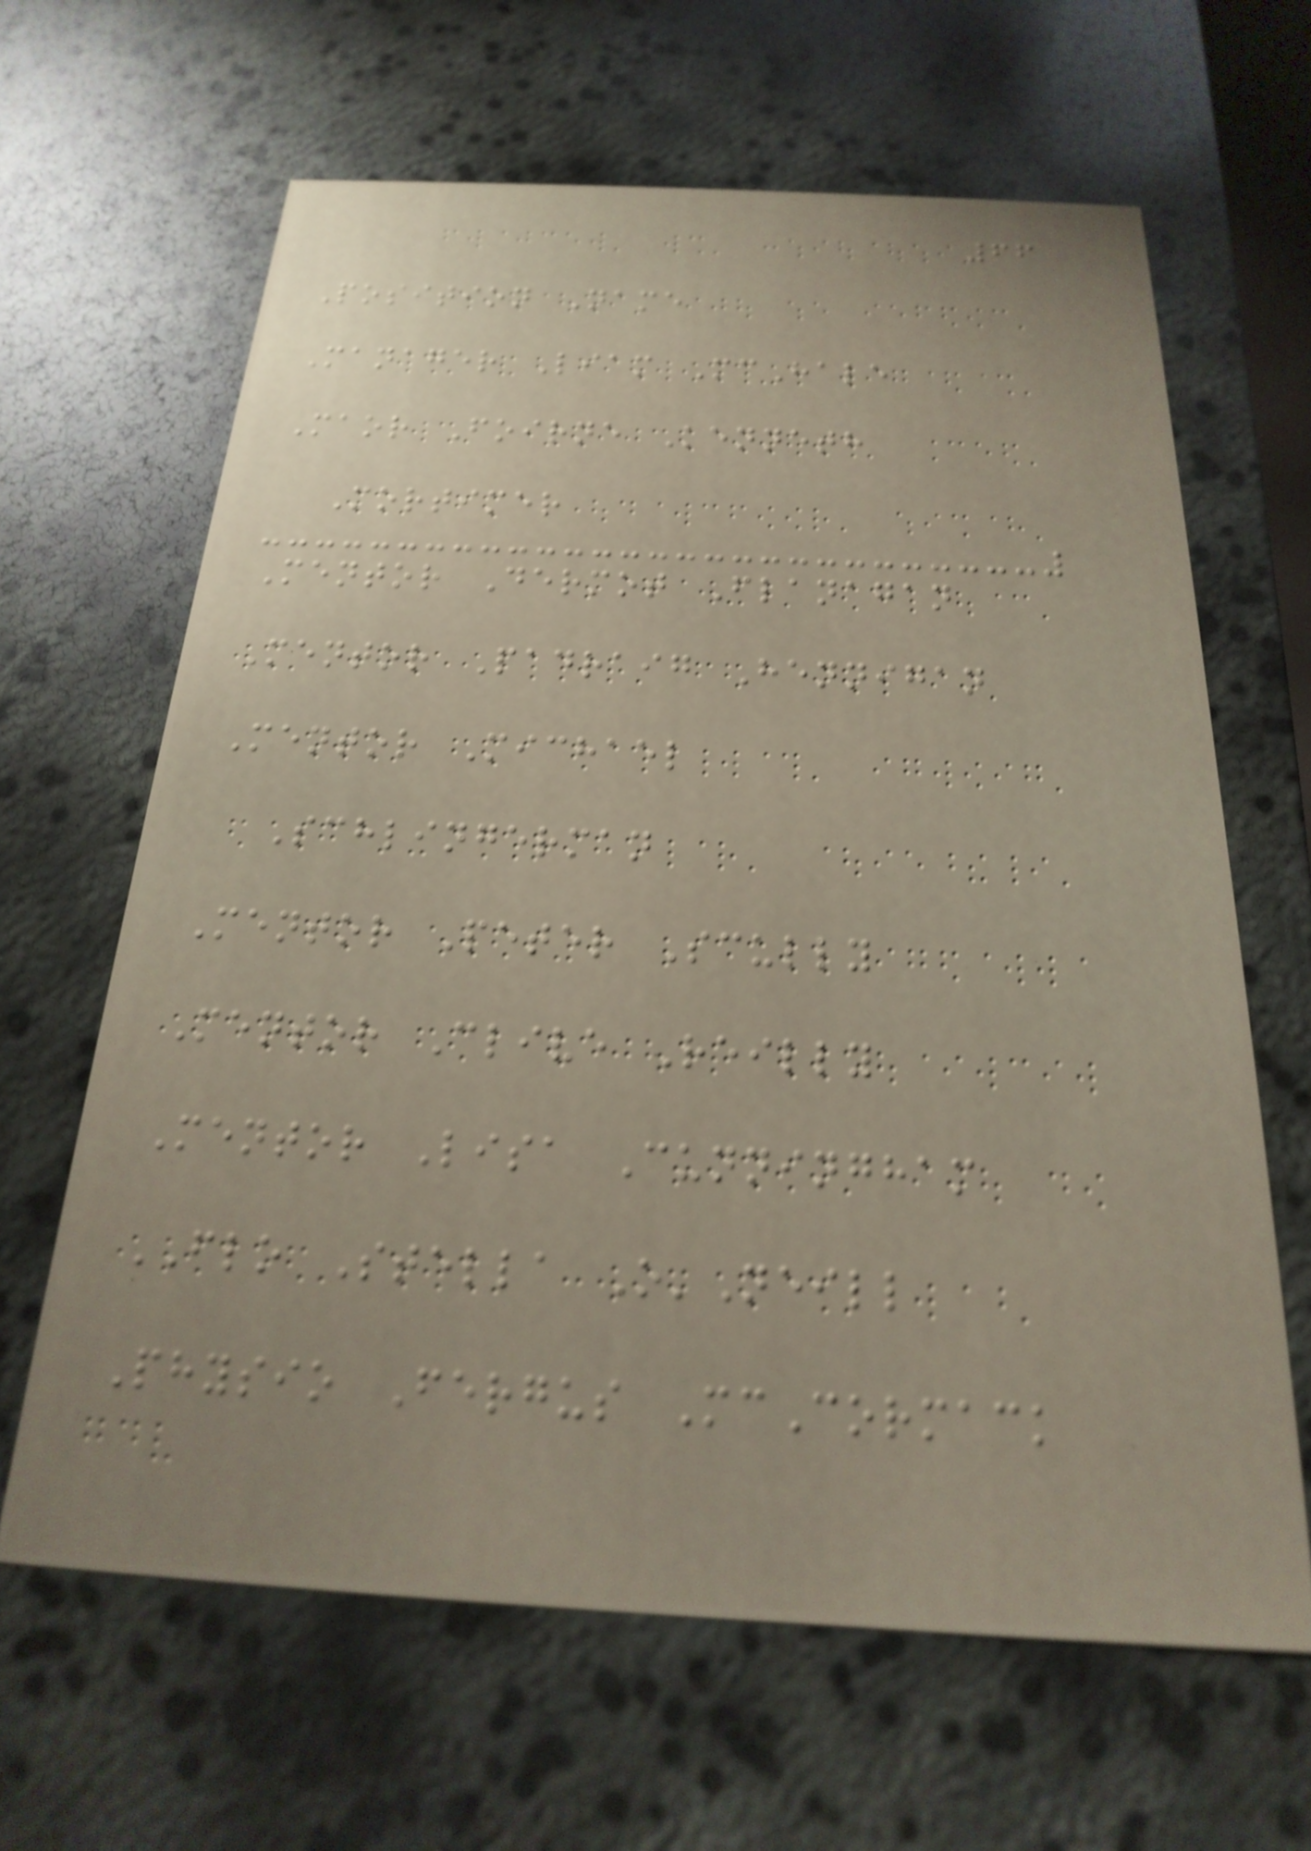66
Position Name
Manager Liam McHale
Maor Foirne Kenneth
Mortimer
Mentor Dermot Flanagan
Mentor Padraig Hennigan
Mentor Michael
Schlingerman
Mentor Peter Scully
Mentor Clive Reilly
Mentor Lisa Cunningham
FLO Stella O'Neill
Physio Fergus McCormack
